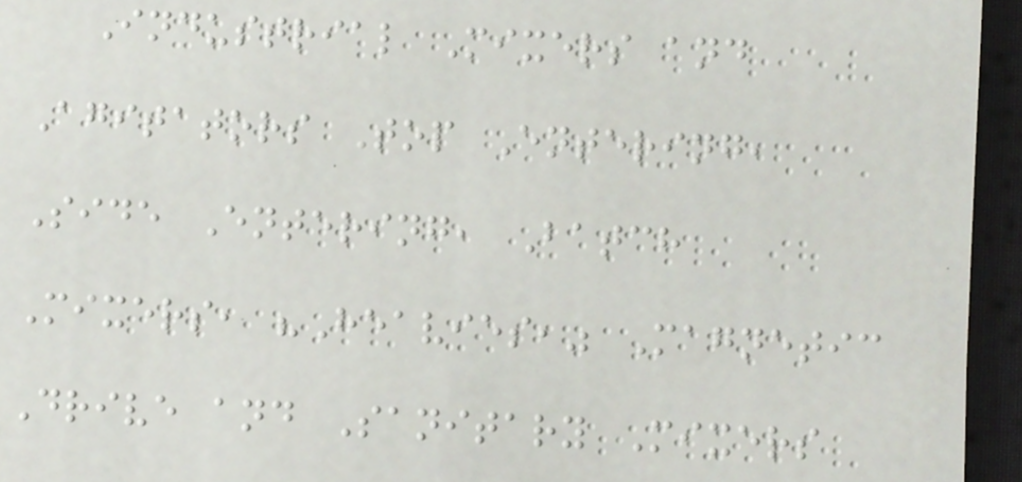Industrial Mixers and
Agitators Top Entering,
Side Entering, Batch
Mixers, "Heavies," Magnetic
Drive and Sanitary Mixers
